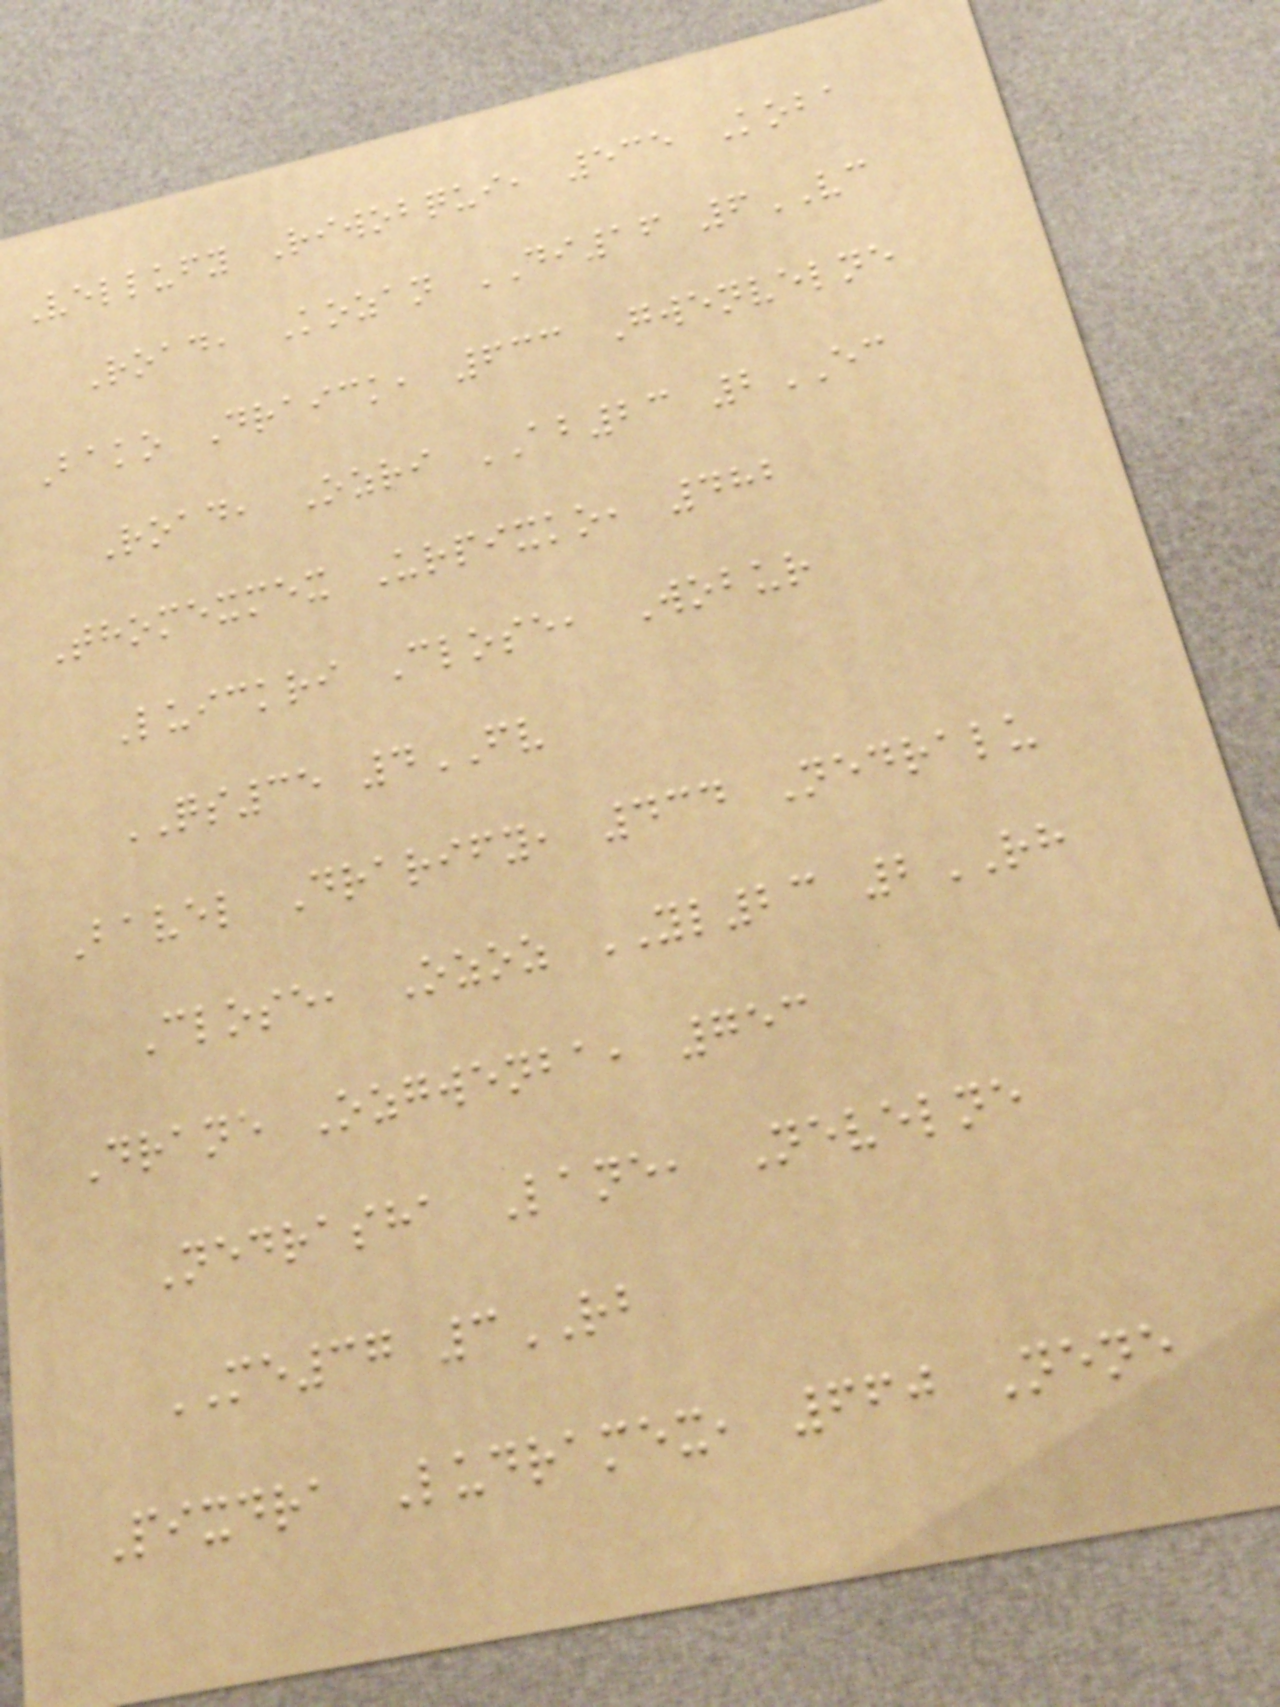Vellufy Riwobqui, 535 Koba
Road, Kozan DI16 6VC
Bako Draick, 633 Gwenvelne
Road, Ozri AB23 2EC
Thomexmex Urpixko, 482
Luickri Close, Wobur
QS35 4FV
Bavel Drarify, 434 Nedralu
Close, Ozoz YL23 2RH
Drane Ozgwenba, 753
Nedrasha Lane, Nevelne
ME37 3RB
Pixdra Ludramex, 660 Nene
